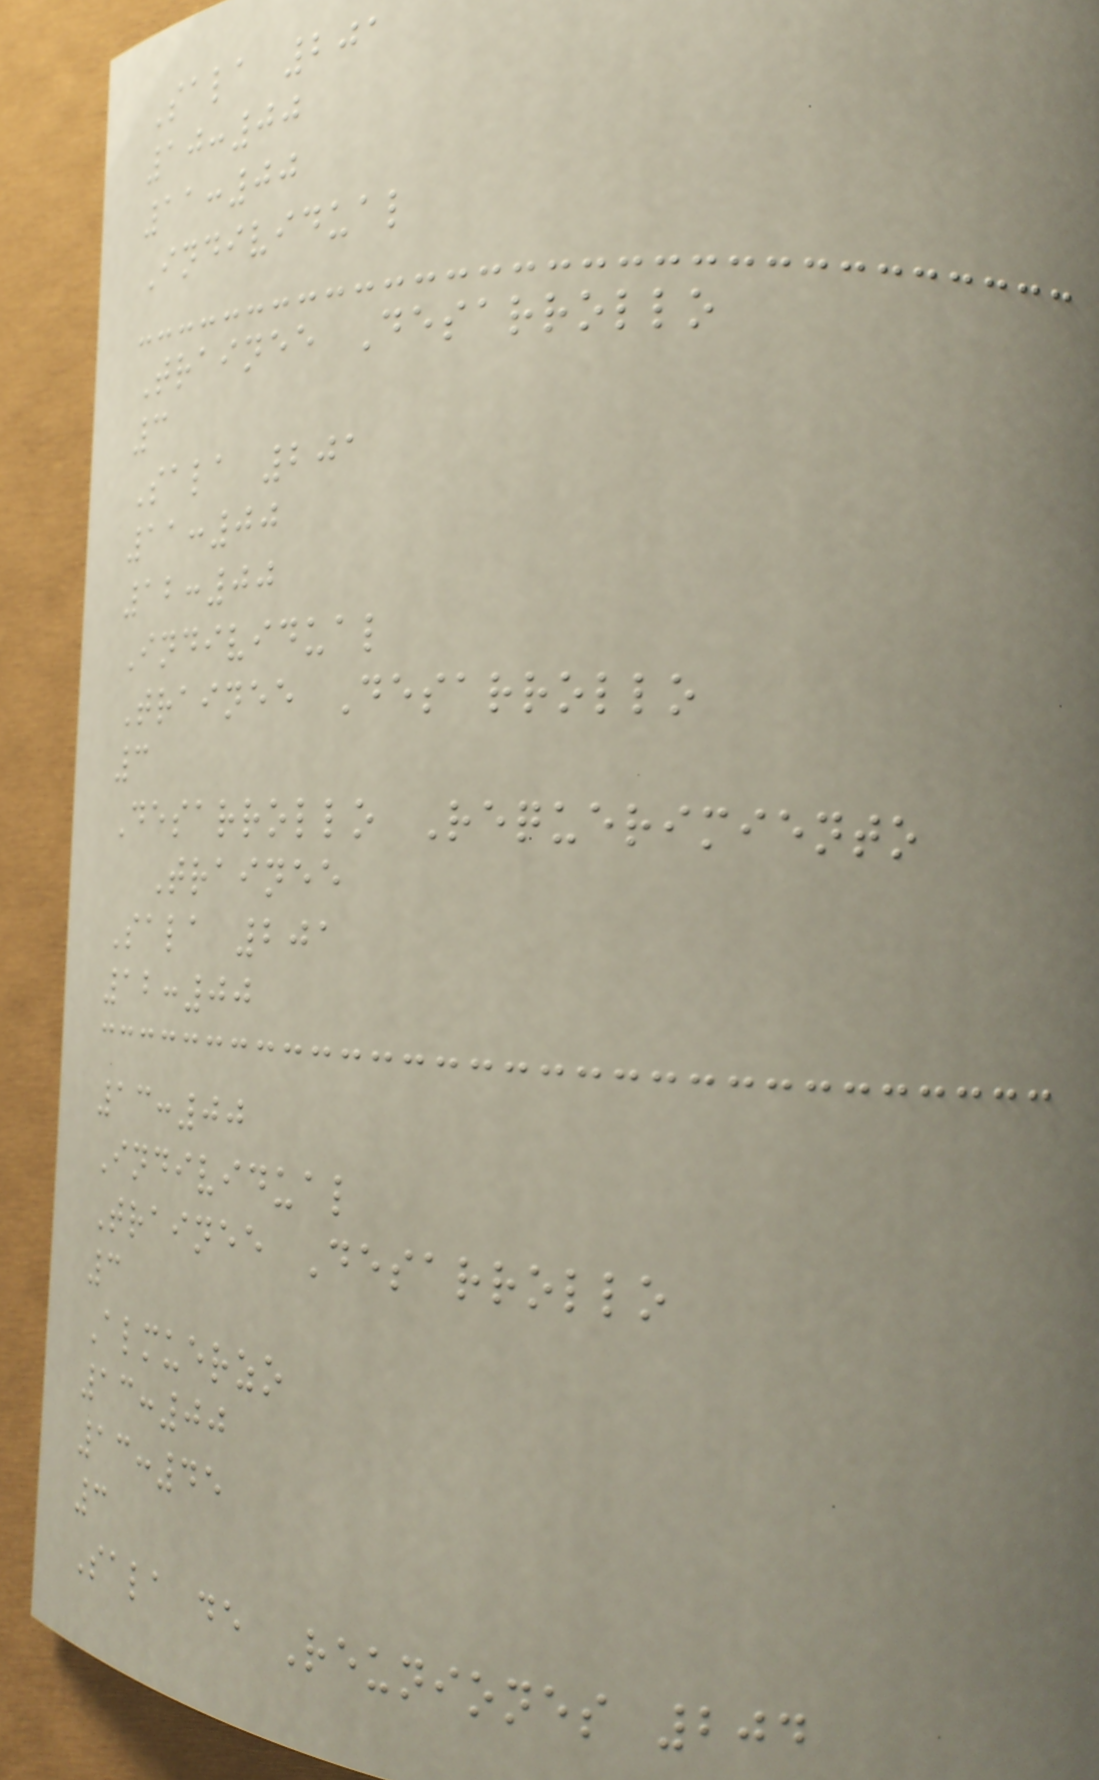Sala 201
10:00
11:00
Individual
Trainee Desarrollo
3
Sala 201
11:00
12:00
Individual
Trainee Desarrollo
3
Desarrollo Requerimiento
Trainee
Sala 201
12:00
13:00
Individual
Trainee Desarrollo
3
Almuerzo
13:00
13:45
3
Sala de Reuniones 204
